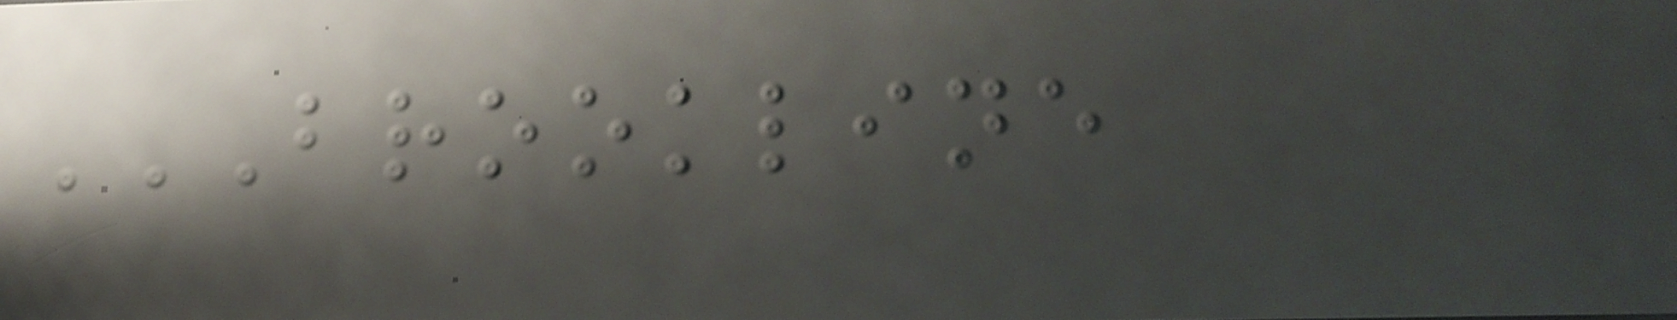BROOKLINE
